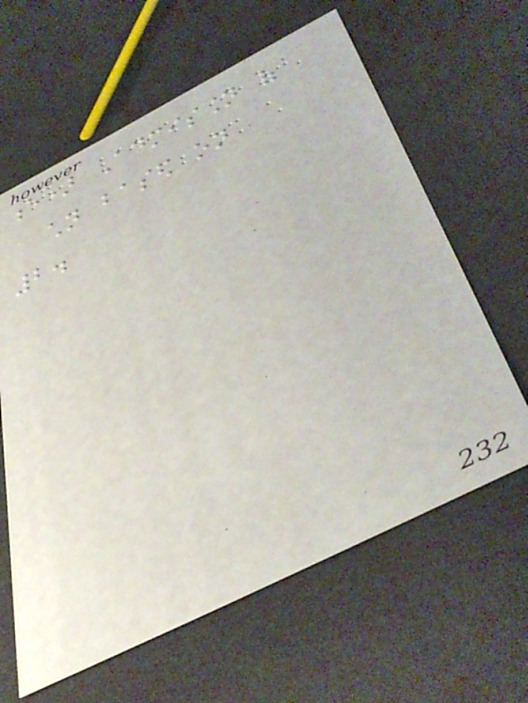e) Admission of
children based on
2.
